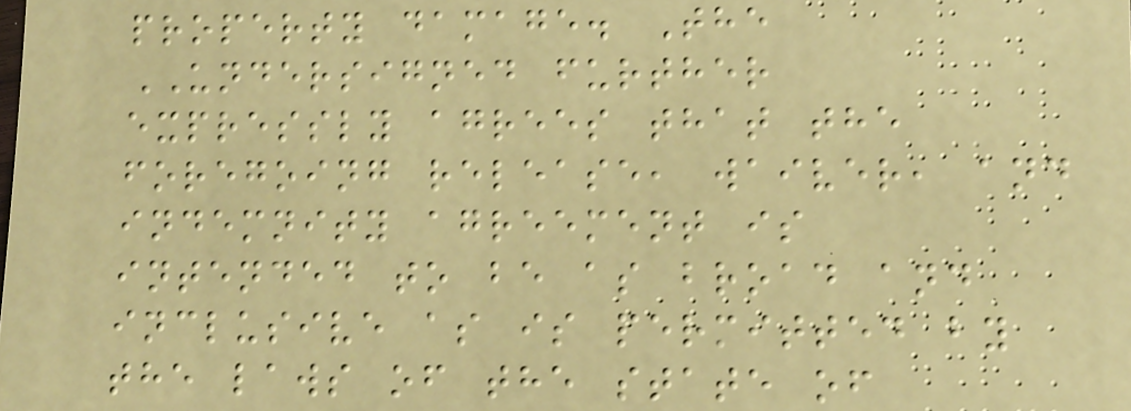property damage. The
UNDERSIGNED further
expressly agrees that the
foregoing release, waiver, and
indemnity agreement is
intended to be as broad and
inclusive as is permitted by
the laws of the state of
